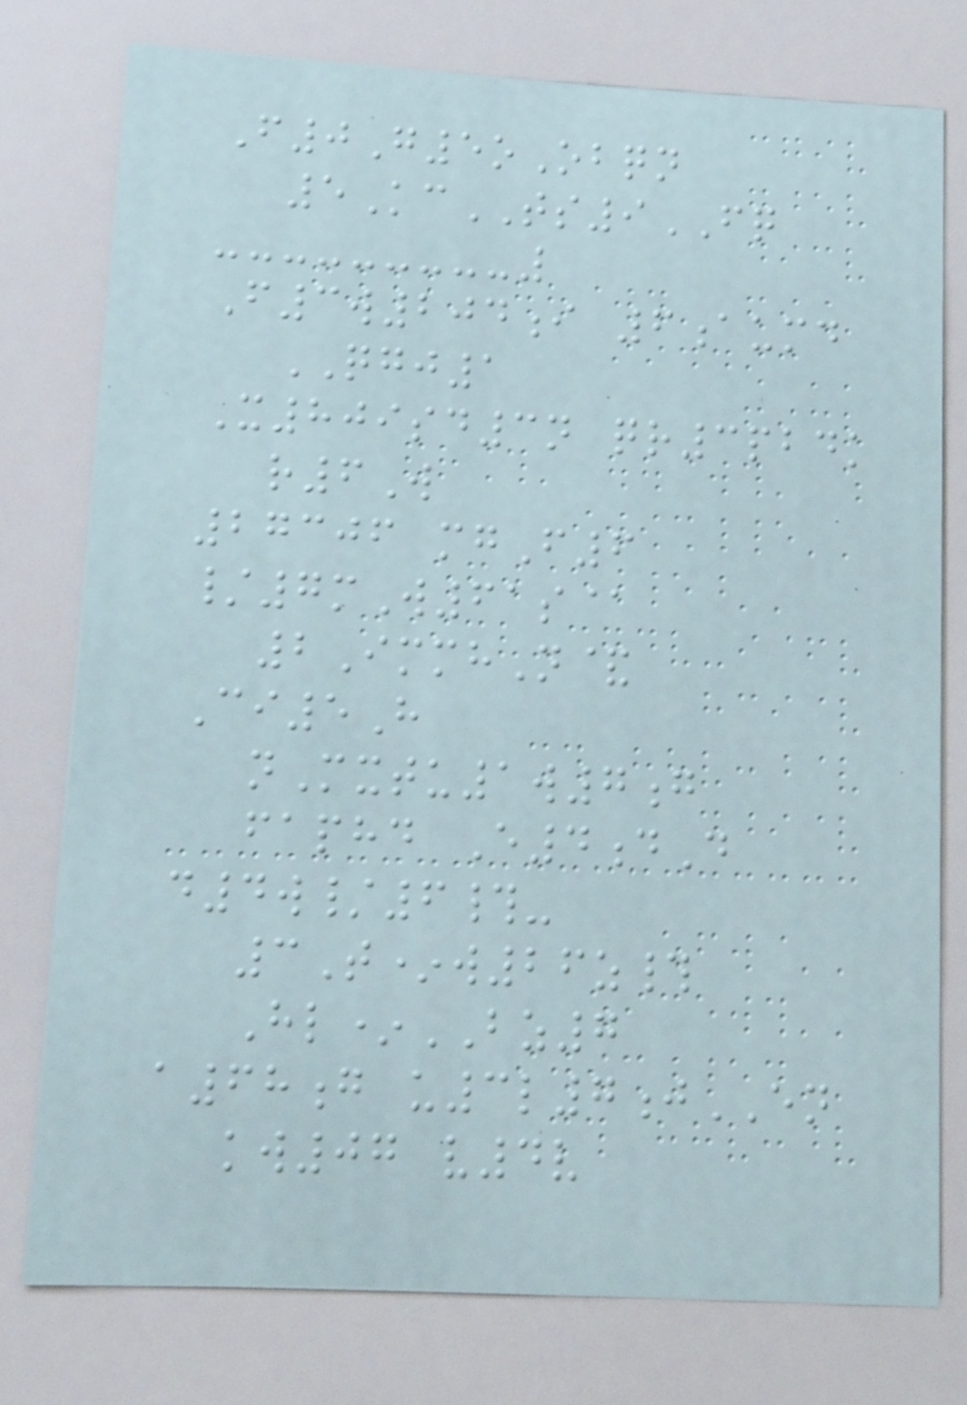F0G5oObqn
5KcTS9FQ
F3w204i 6aumd
QGJ1
X809sd3n qr3pbdk
r6W
27306 mgF6
/7mW61s@
2ImmhN&
Ci5H
nMxtu1w7g
faphd E4dD
d4w/6#-
3T*w26z#
Hl*BZ7
a68g u3l7jEN
kw07 v4v
